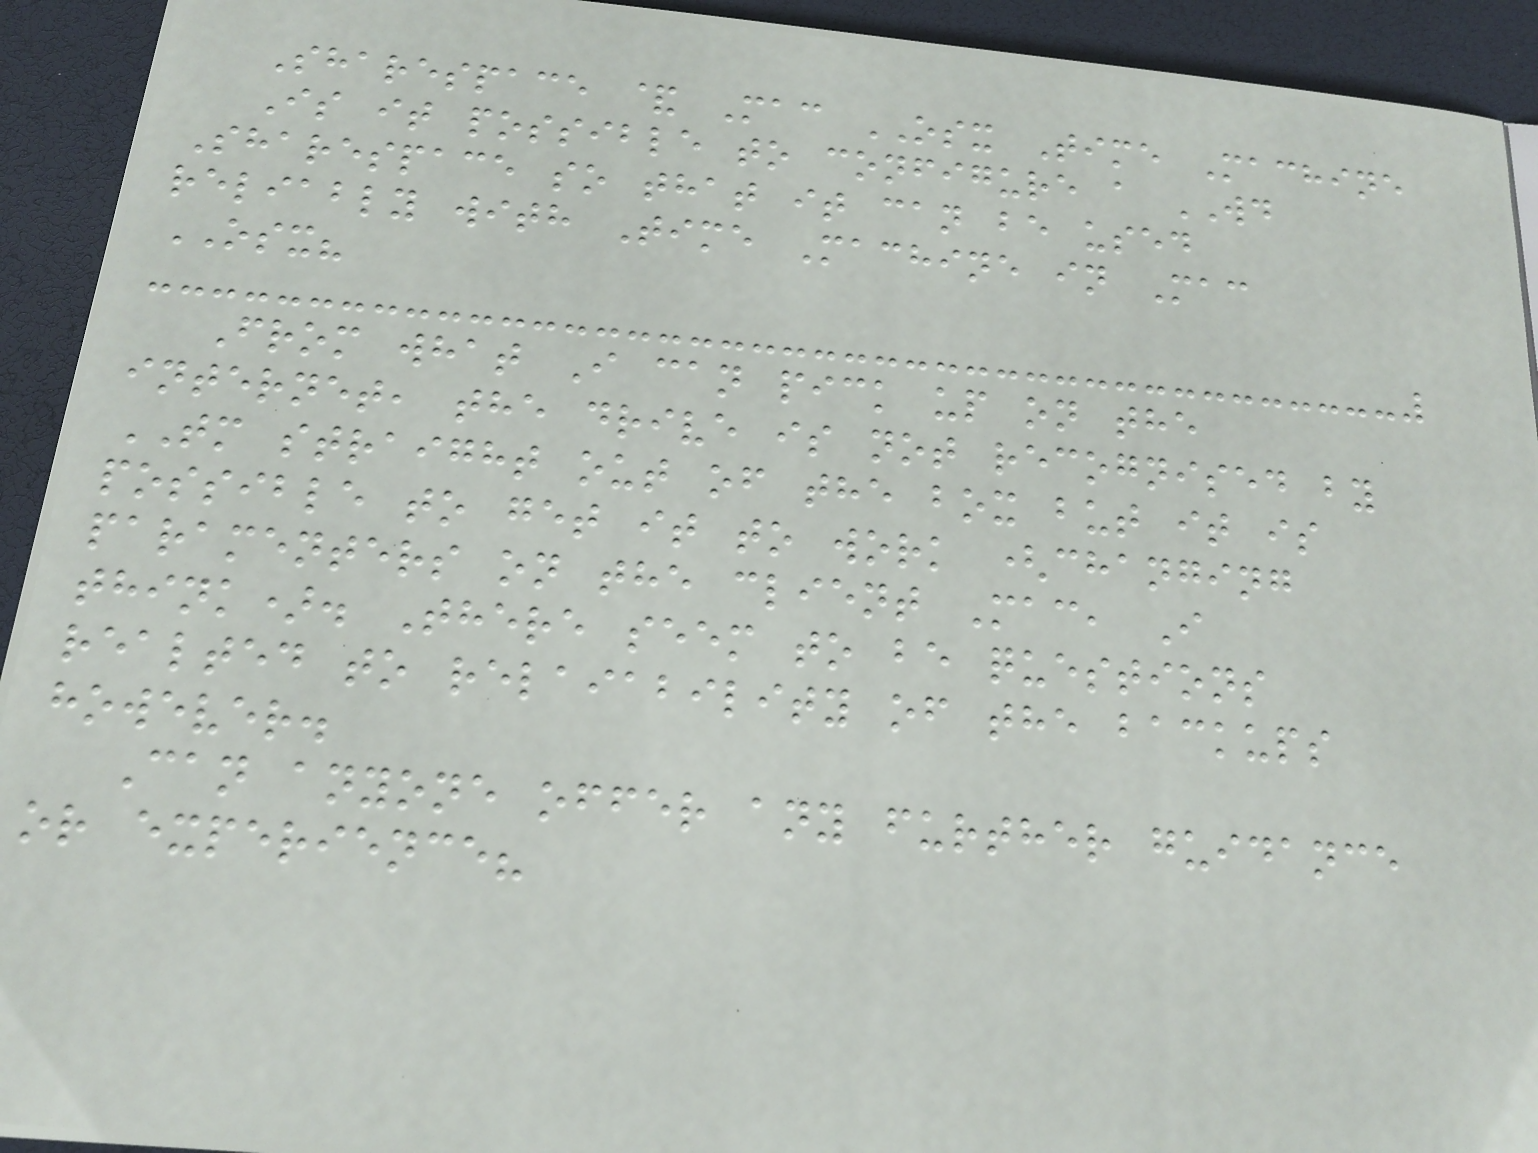Sharespace & Mac OSX Time Machine
Is it possible to configure a WD
Sharespace so that it can be used
reliably with Time Machine in Mac
OSX?
From what I can pick up on the
internet, the drive is not recognised by
TM straight out of the box but it is
possible to get it to work (changing
paramenters on the client Mac, I
think). There seem to be questions
realted to relaiability of the backups
however.
Can anyone offer any further guidance
or experience?
